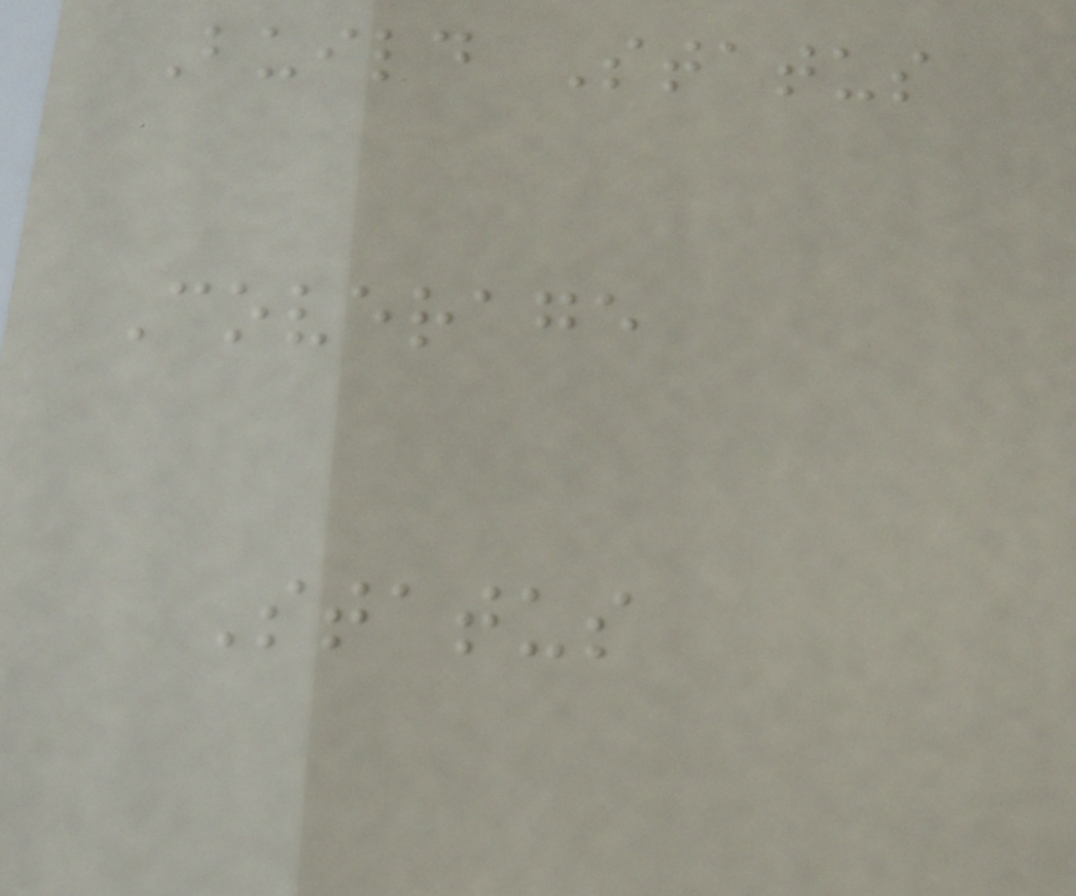Build Status
Coverage
Status
